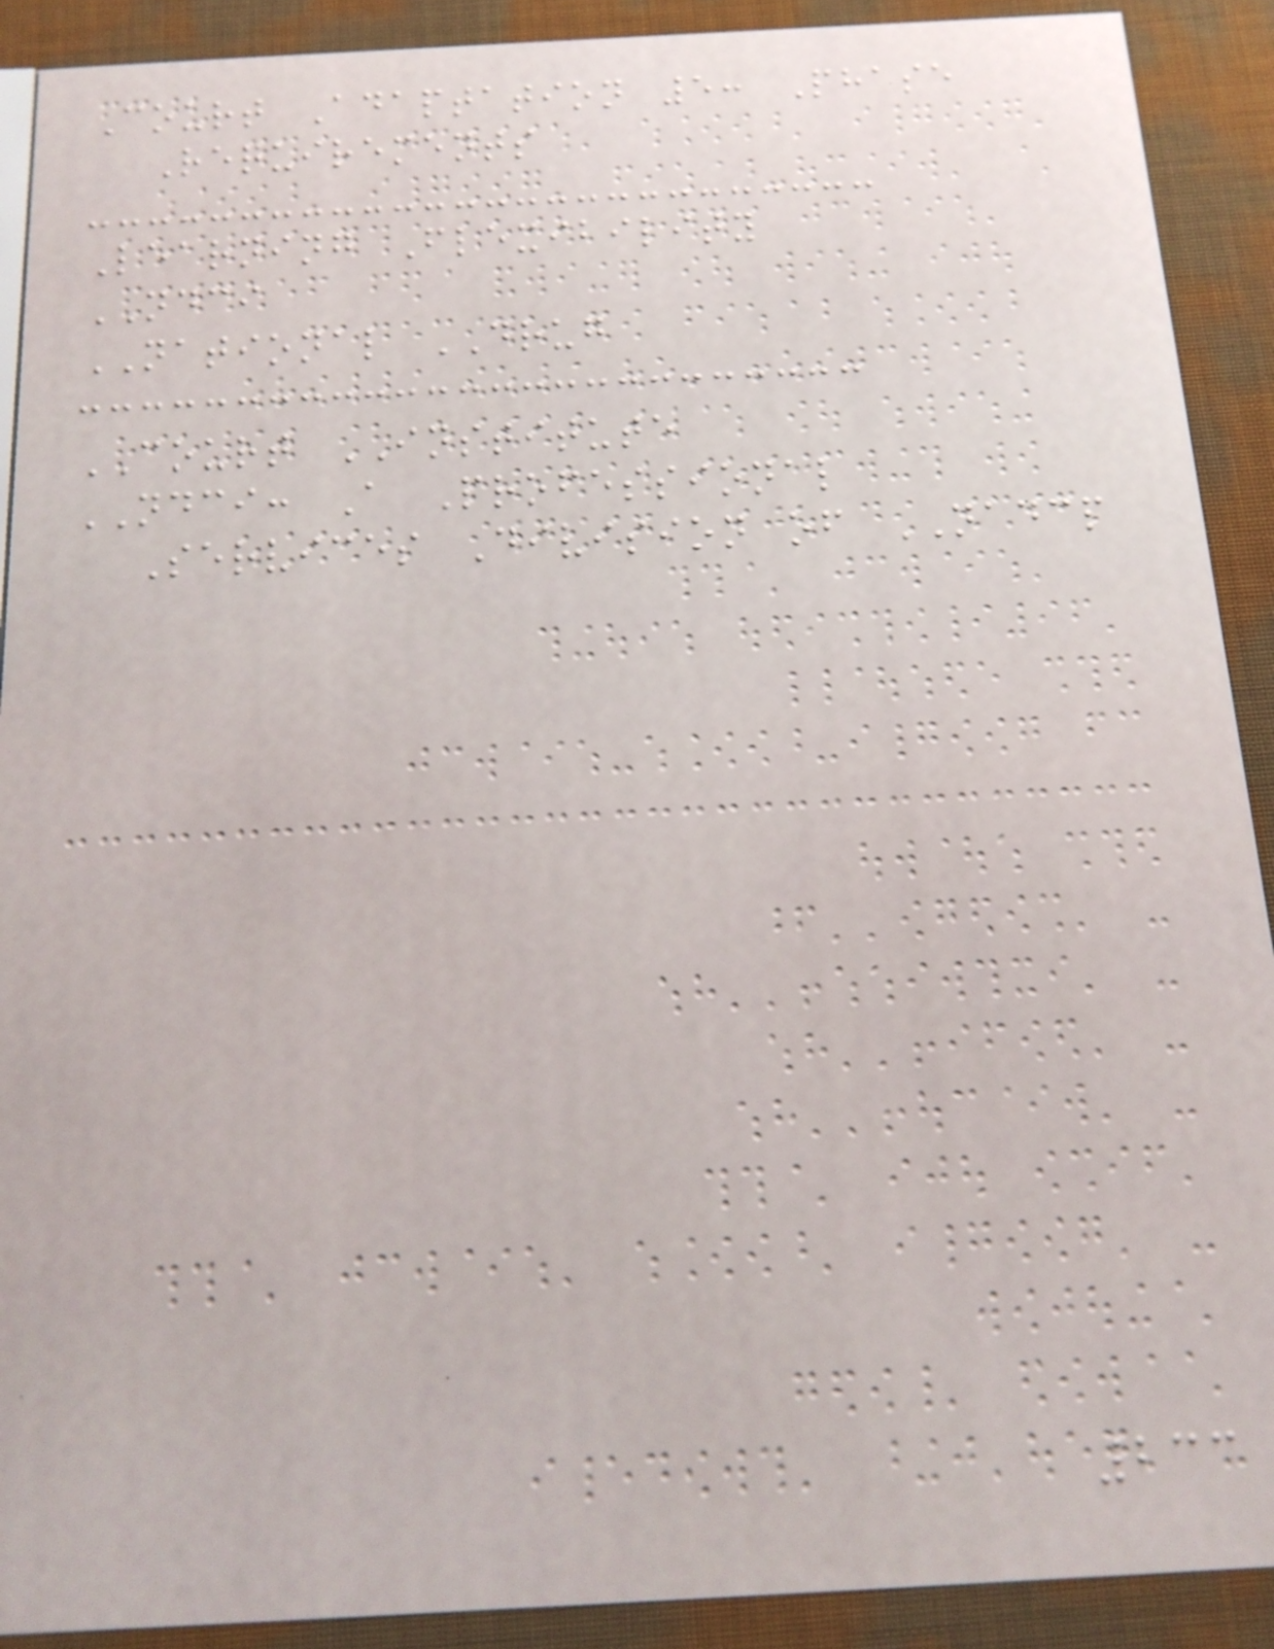Court Adaptation 5: Phase
Requirements
Learning Flexibility
NDCI
NATIONAL DRUG
COURT INSTITUTE
NDCI: A Professional
Services Division of NADCP
233
